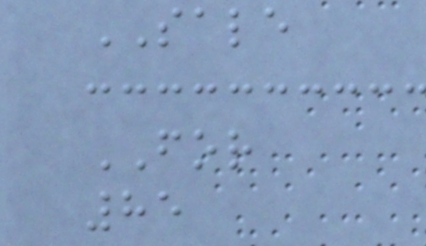SALE
FOR
85
